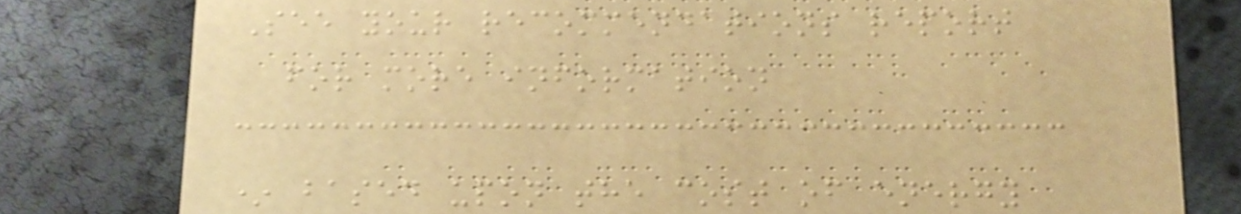See your recommendations report
for more information
* based upon the cost of energy
